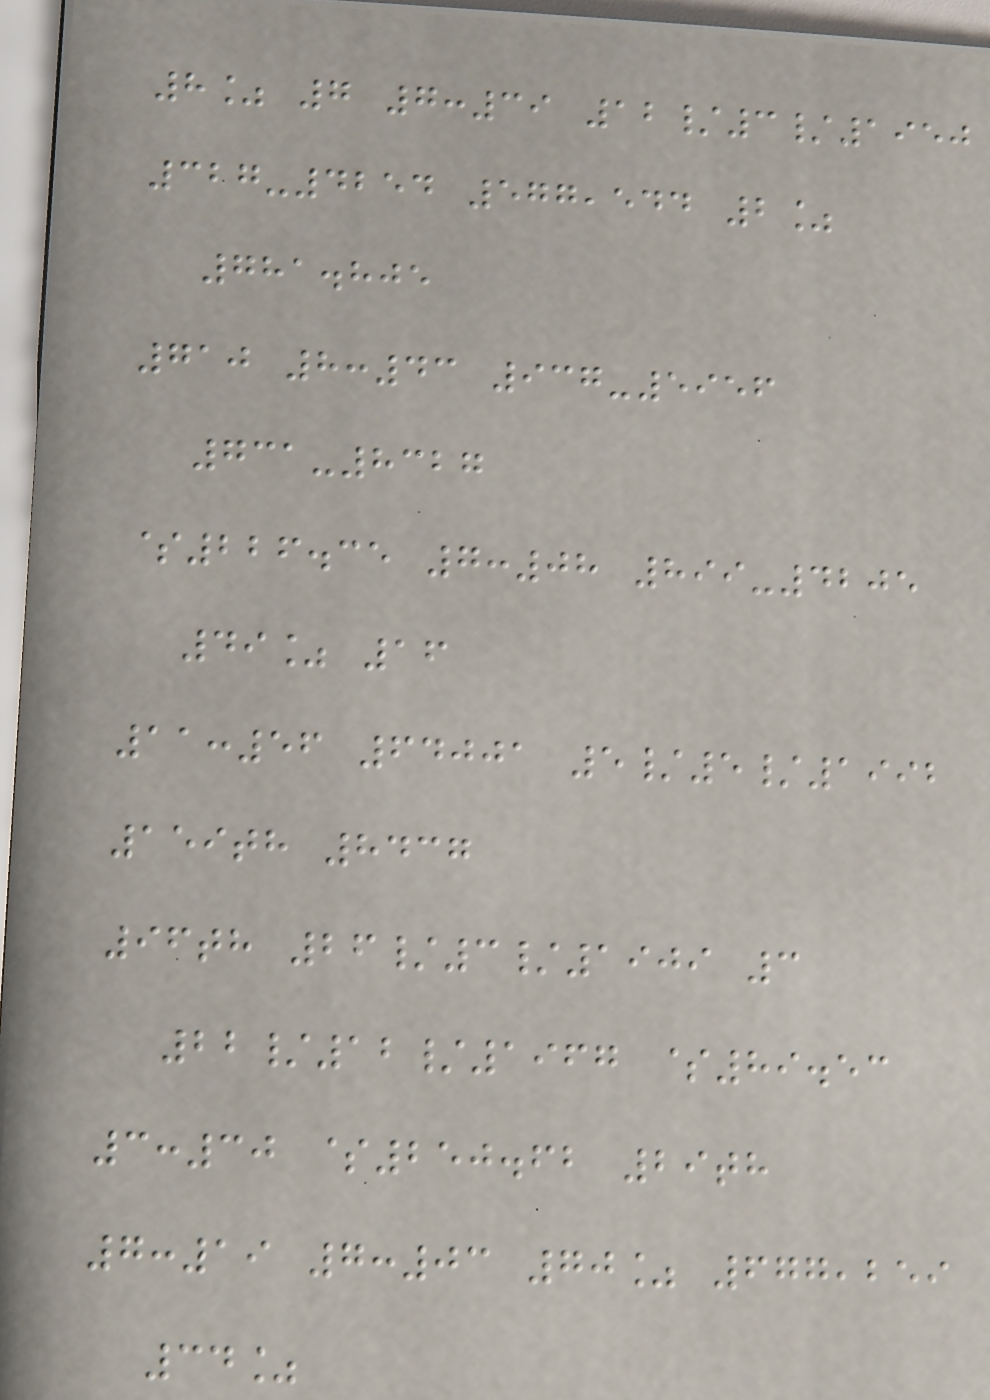8% 7 7:39 12/3/1950
327-4254 577,544 2%
781.805
710 8:43 937-5956
731-8327
$226.35 7:08 899-4205
49% 16
11:56 64001 5/5/1992
159th 8437
96th 26/3/1909 3
22/12/1967 $89.53
3:30 $250.62 29th
7:19 7:03 70% 677,259
34%
